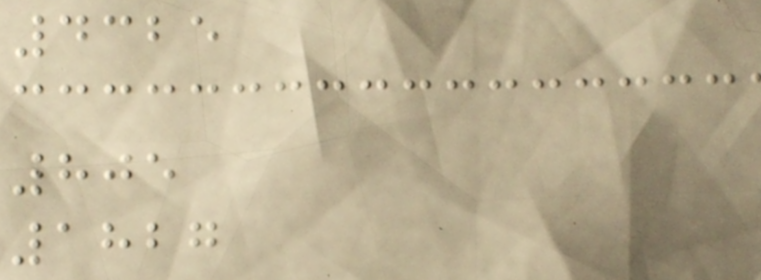4325
805
1827
